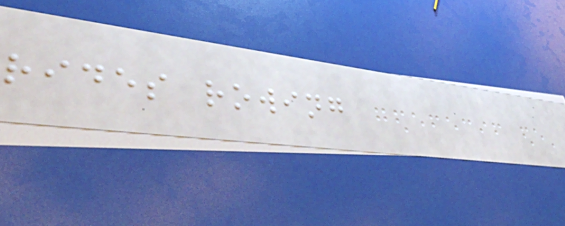rides rowing
